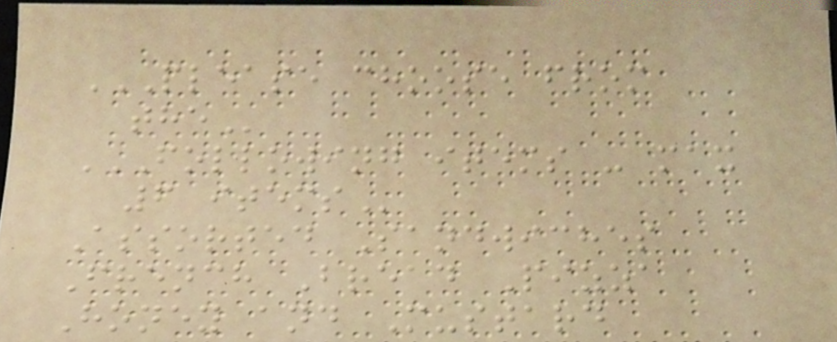PLEASE CHOOSE FROM
THE
FOLLOWING ITEMS - MAX
6 ITEMS
Assorted Sandwiches
French Bread Pizza
Honey and Mustard
